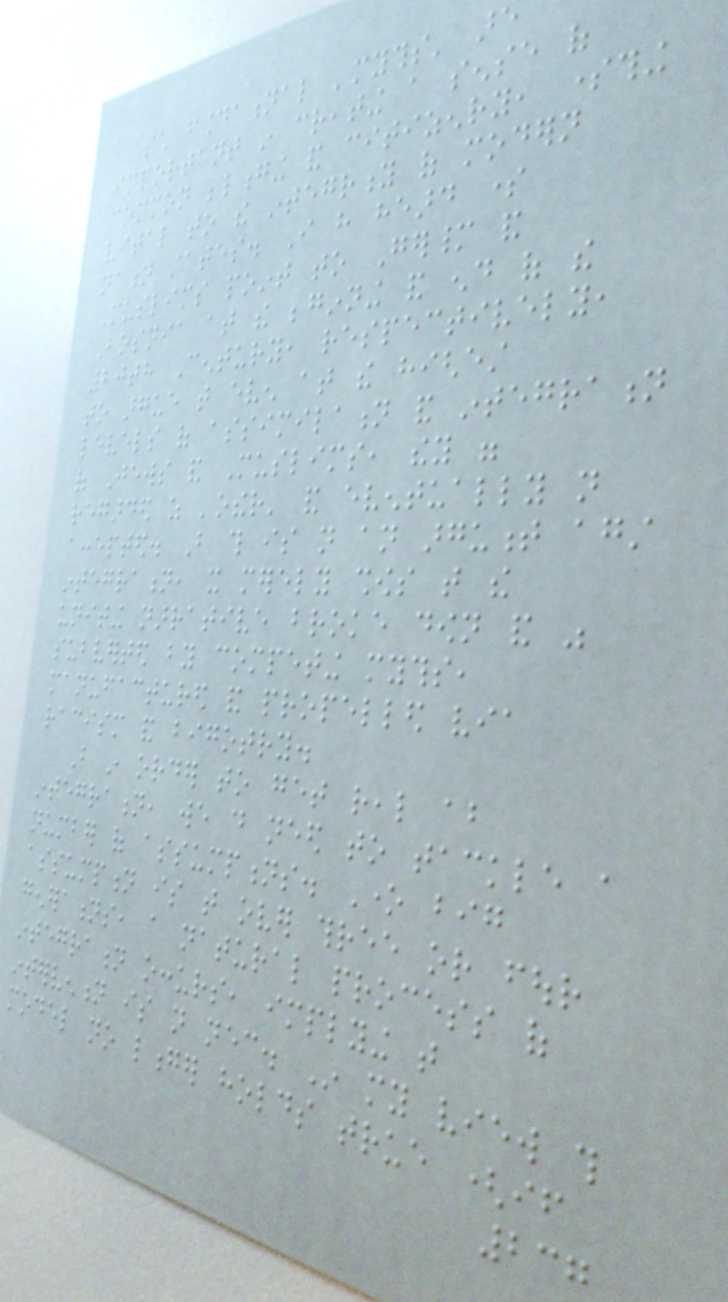such foundational 'myths' are
important in creating a sense of
common belonging and citizenry, something
vital to the integrity of modern
nation states. I have heard some
Muslims point to Germany and
Bosnia at the beginning and end of the
20th Century, respectively,
to argue that even at the highest
levels of assimilation and integration
of Jews and Muslims, they were
regarded as 'other' and eventually not
accepted. But this is not an argument against
integration, it merely shows that the
uniting narrative broke down and was
subverted by competing myths,
manufactured and propelled via
racism and bigotry.
But in order to get real about
integration, we do need to tackle a
number of assumptions. One big
assumption is that over three or four
generations, a natural process of
integration occurs, implying that
intervention is not necessary. In my view this
model no longer holds true (if
237
